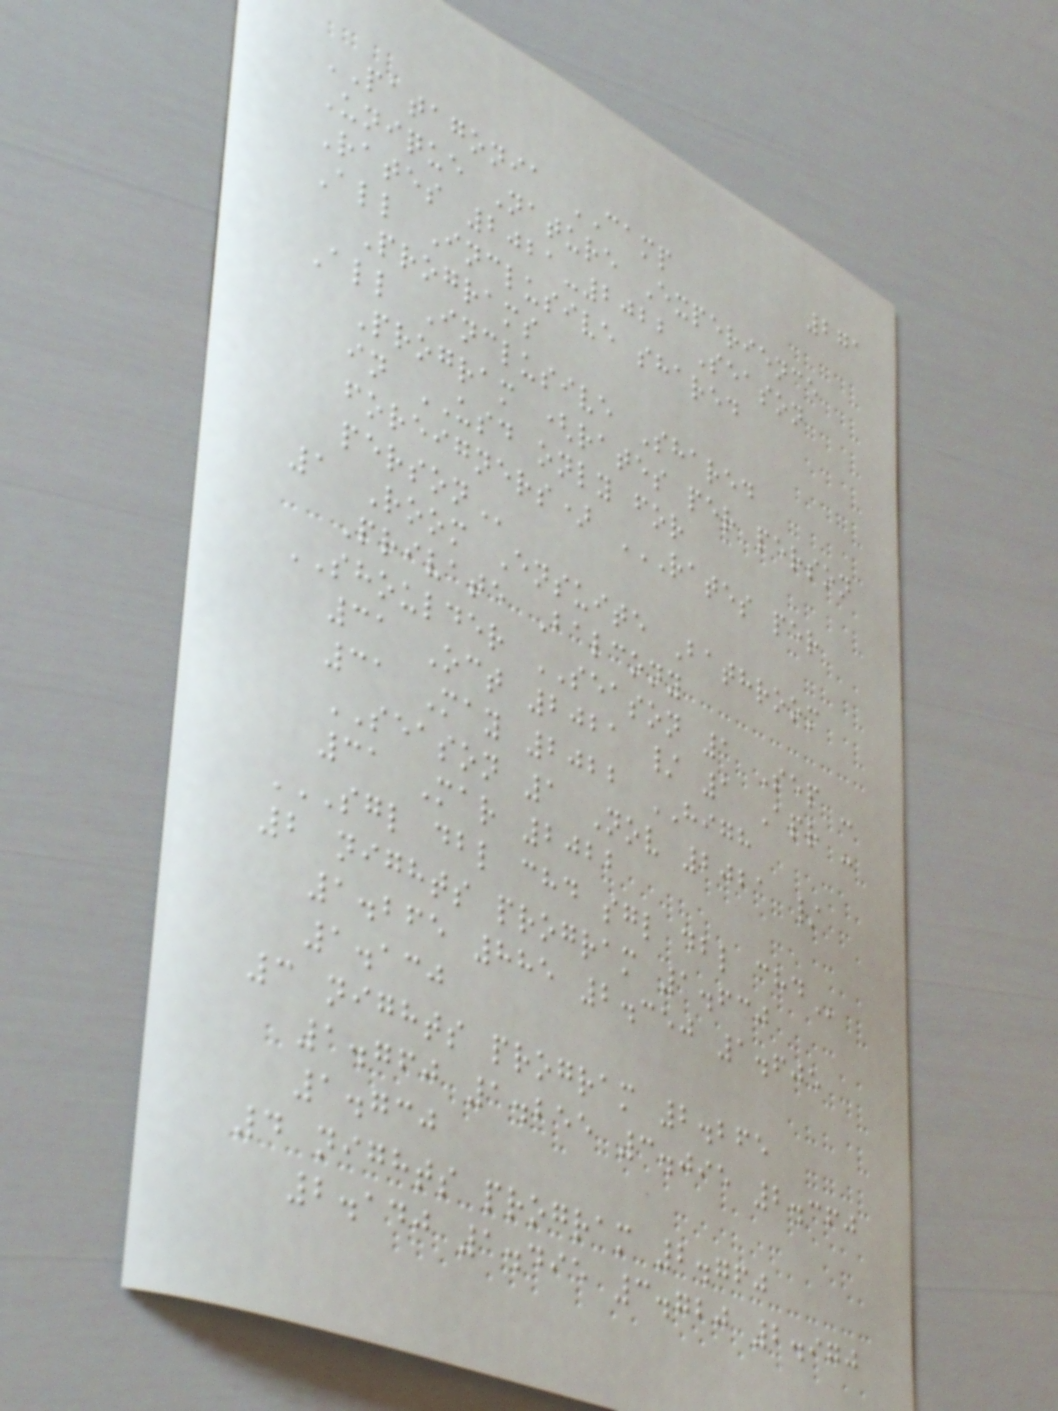271
PATAGONIA CAMP
Unique Nature Experience
Rates 2021-2022 Season
All Inclusive shared
Programs
All Inclusive Shared
Program (rates per person
in USD only for
foreigners) RATES PER
PERSON
1 Room Ensuite Bathroom
Private Balcony
SHOULDER SEASON 1 Sep -
31 Oct 2021 / 1 Apr -
31 May 2022 HIGH
SEASON 1 Nov 2021 /
31 Mar 2022
SGL DBL CHD SGL DBL CHD
2 nights program 1.630
1.265 885 2.350 1.605
1.130
3 nights program 2.265
1.760 1.255 3.095 2.360
1.730
4 nights program 2.760
2.140 1.495 3.720 2.970
